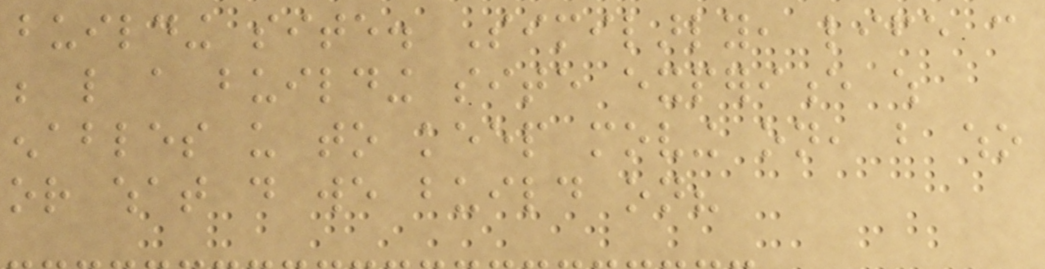building site. Similarly, life can
be like a building site experience which
enables us to keep moving on, but who
or what do we build on?
